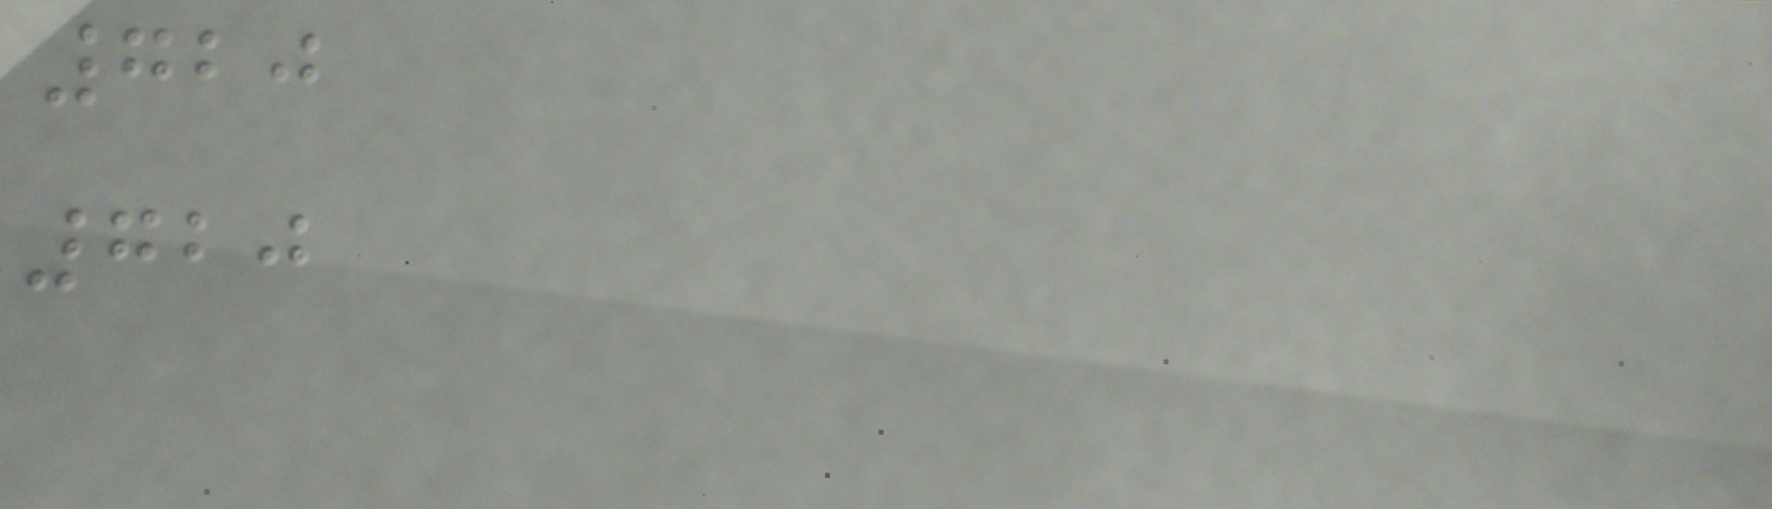720
720
